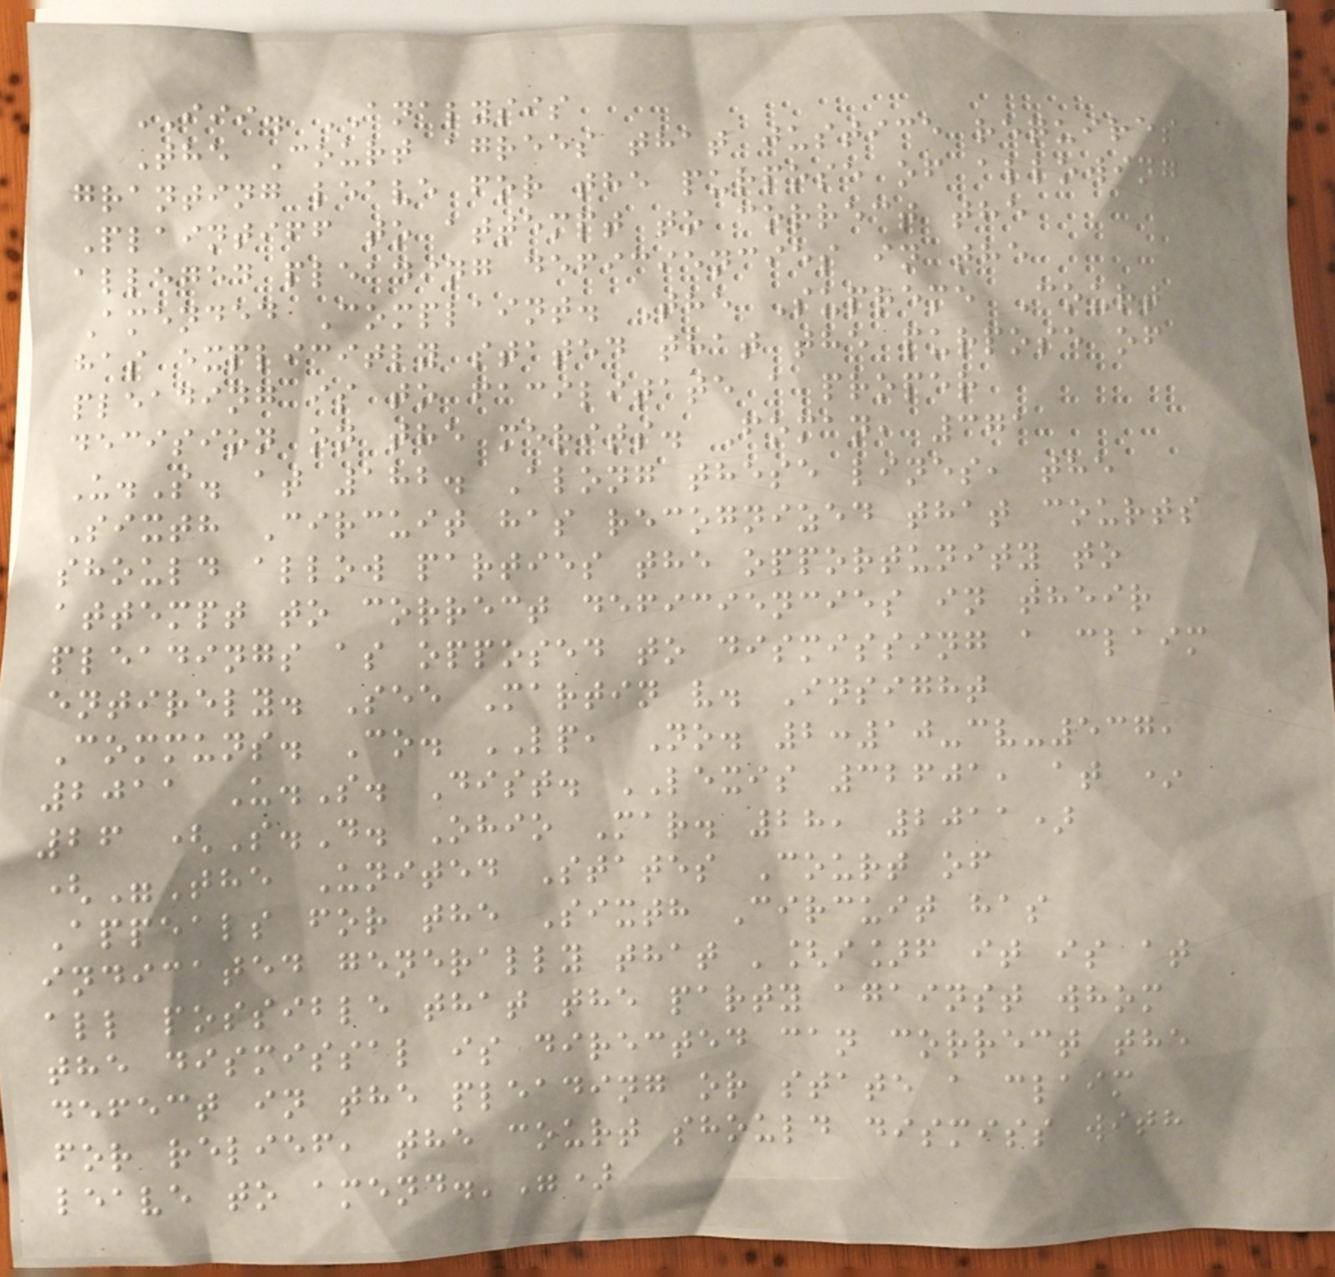III. ANALYSIS
The Court agrees that justice requires
granting leave for the purpose of allowing
Plaintiff to attempt to correct the
alleged pleading deficiencies in the
Amended Complaint. The Supreme Court
has explicitly stated that the purpose of
pleading is to facilitate a proper
decision on the merits. Foman, 371
U.S. at 182. Along these lines, the
Sixth Circuit has recognized that courts
should allow parties the opportunity to
attempt to correct deficiencies in their
pleadings as opposed to dismissing a claim
entirely. See Martin v. Insight
Communs. Co. LP, No. 2:10-cv-537,
2011 U.S. Dist. LEXIS 32601, at *
26 (S.D. Ohio Mar. 28, 2011)
("The United States Court of
Appeals for the Sixth Circuit has
indicated generally that '[i]f it is at
all possible that the party against whom
the dismissal is directed can correct the
defect in the pleading or state a claim
for relief, the court should dismiss with
leave to amend.'")
